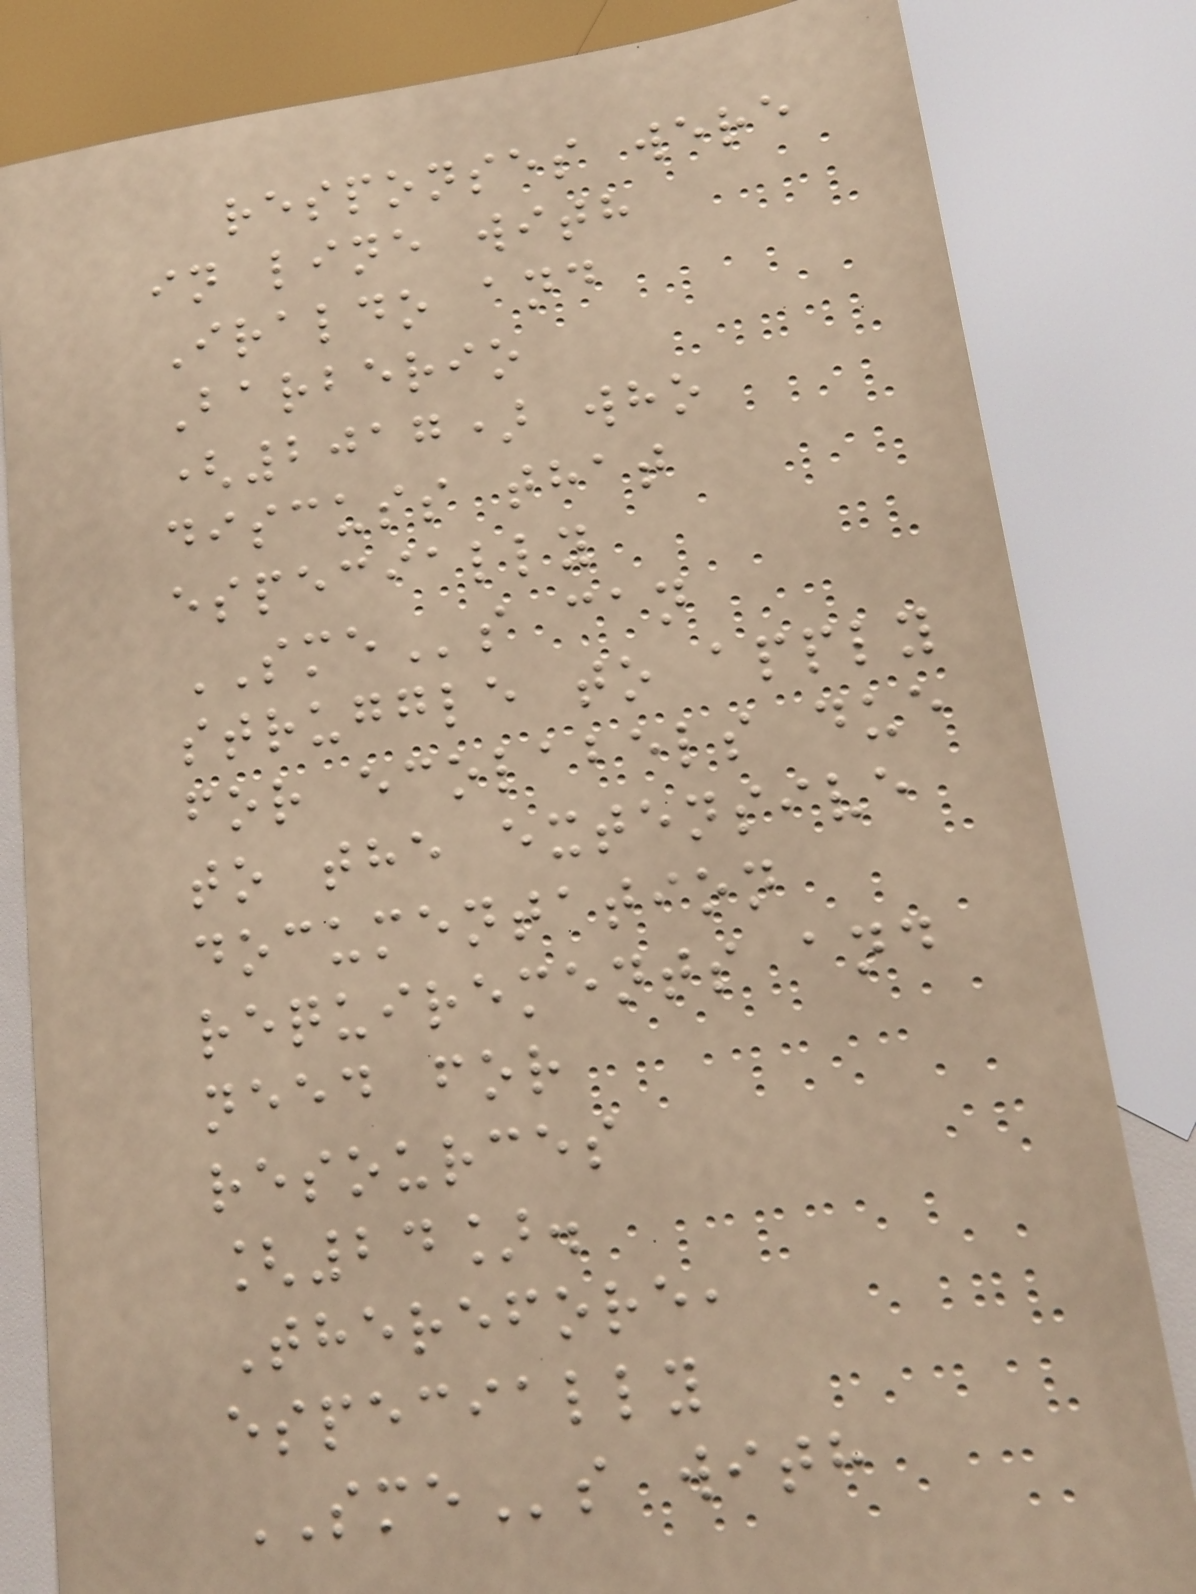responses were
in line with
Iraldo and
Barberio
(2017) who
discuss that
especially
SMEs can
struggle to apply
for ecolabels due
to the extensive
documentation
requirements and
need for
resources
[24].
Therefore,
especially
SMEs with
